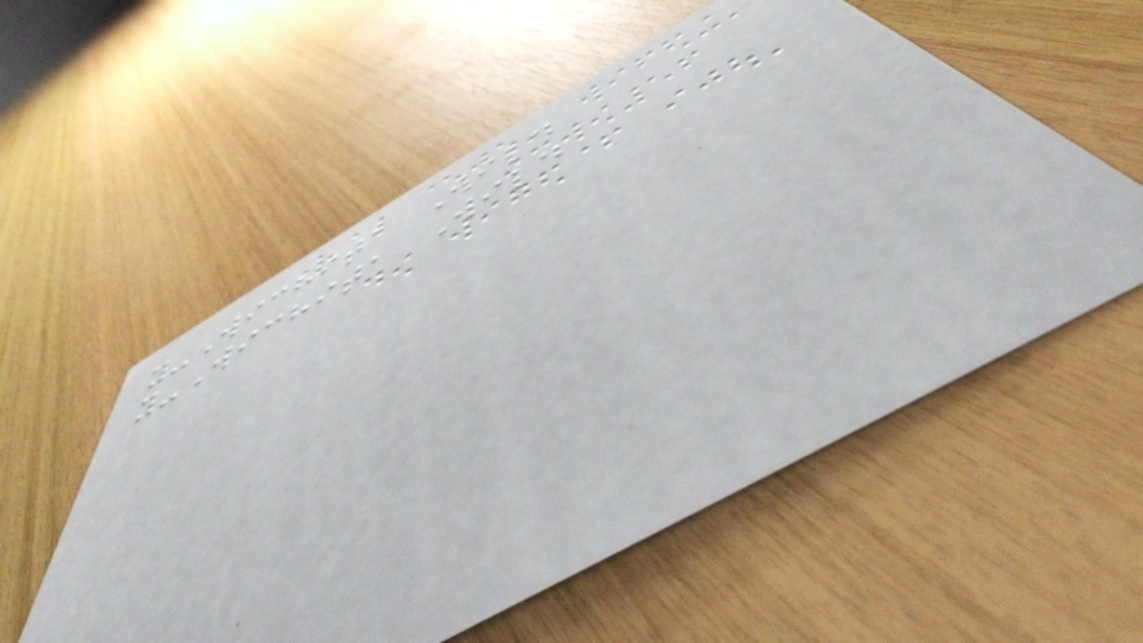y-Wichita Wild
y-Wichita Wild
